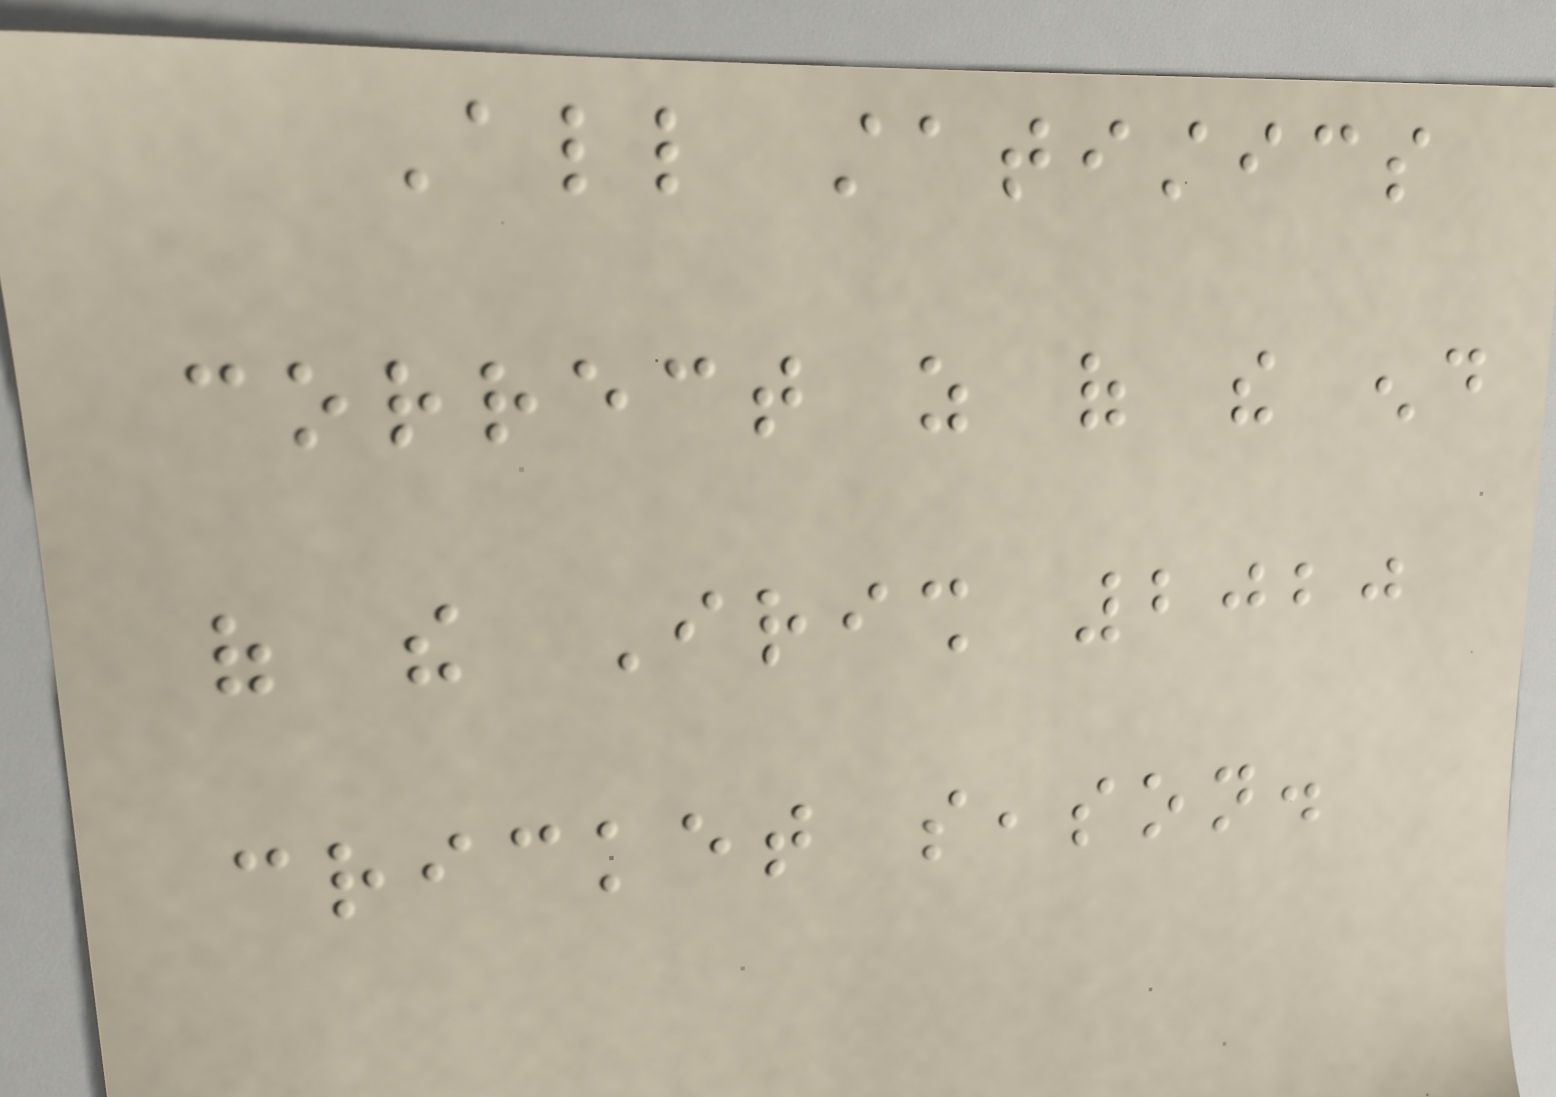All statistics
correct as of the end
of the Irish 2020
cricket season.
